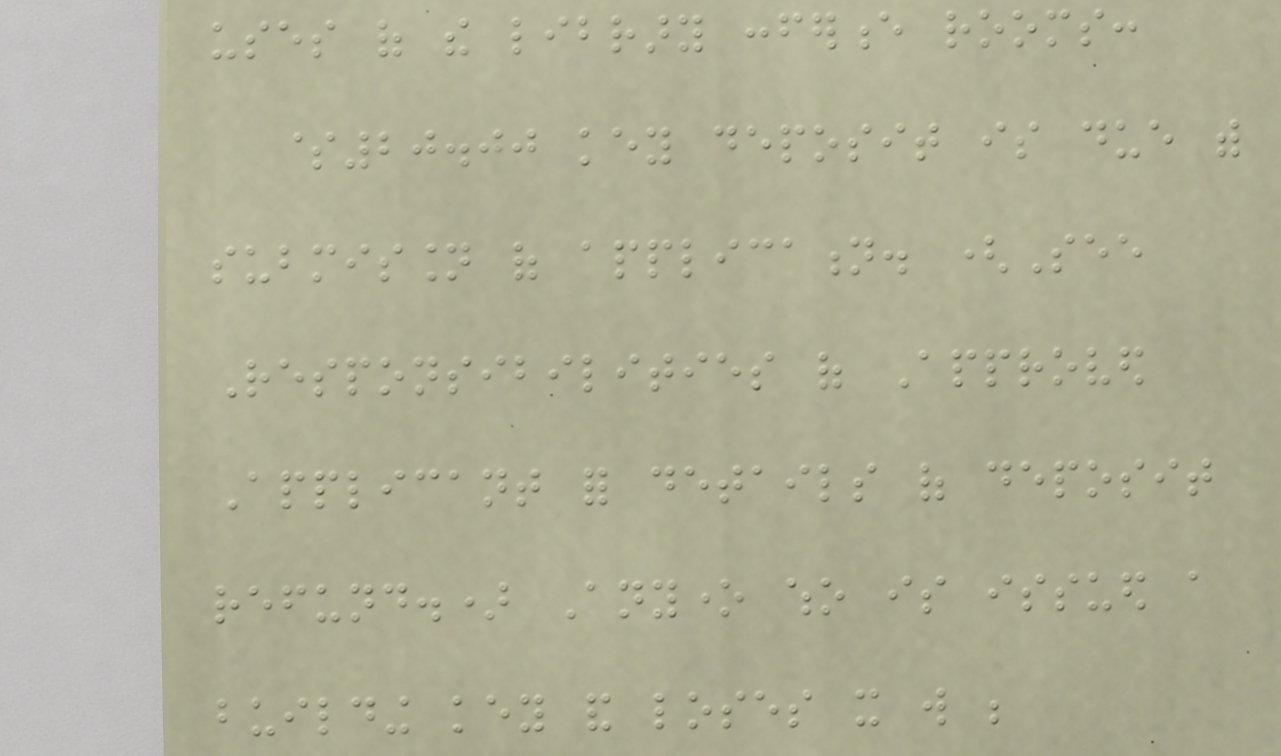uses of the library conference rooms:
$20.00 key deposit is due with
submission of application. (See
Responsibilities of Approved
Applicant for details of deposit
refund.) Anyone who is issued a
building key and loses it will be
